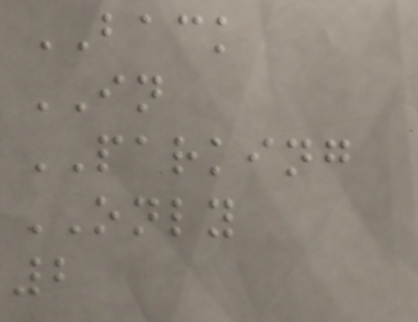BACK
IN
PARKING
ONLY
2
